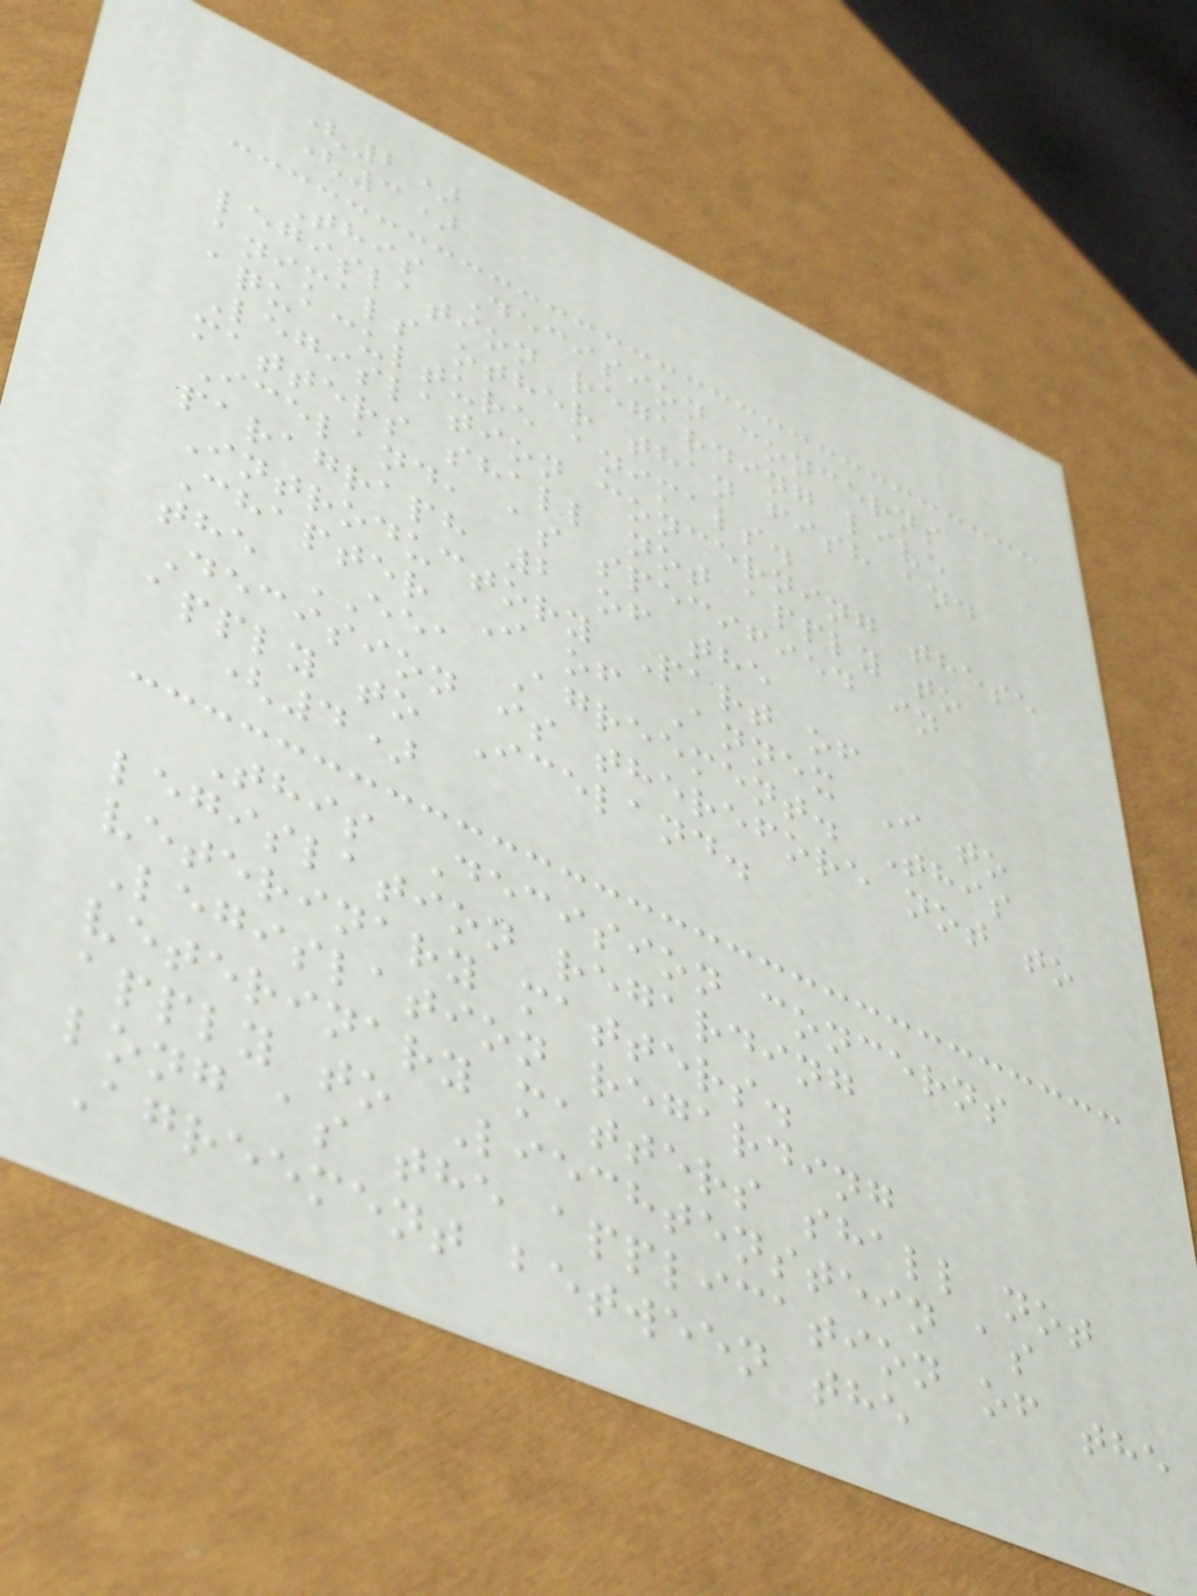(2)
(3)
This Decision concerns
legislation regarding live
animals other than fish and
aquaculture animals.
Legislation concerning these
matters shall not apply to
Iceland, as specified in
paragraph 2 of the
Introductory Part of
Chapter I of Annex I to
the EEA Agreement. This
Decision is therefore not to
apply to Iceland.
(4)
This Decision concerns
legislation regarding
veterinary matters.
Legislation regarding
veterinary matters shall not
apply to Liechtenstein as
long as the application of the
Agreement between the
